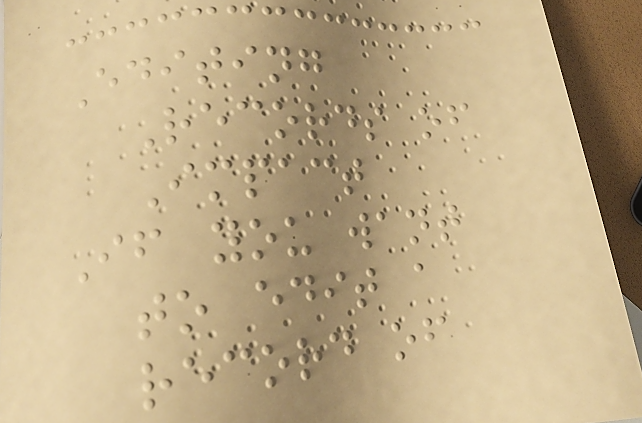Editing
Records of
Impact
If you want
to edit a
record of
